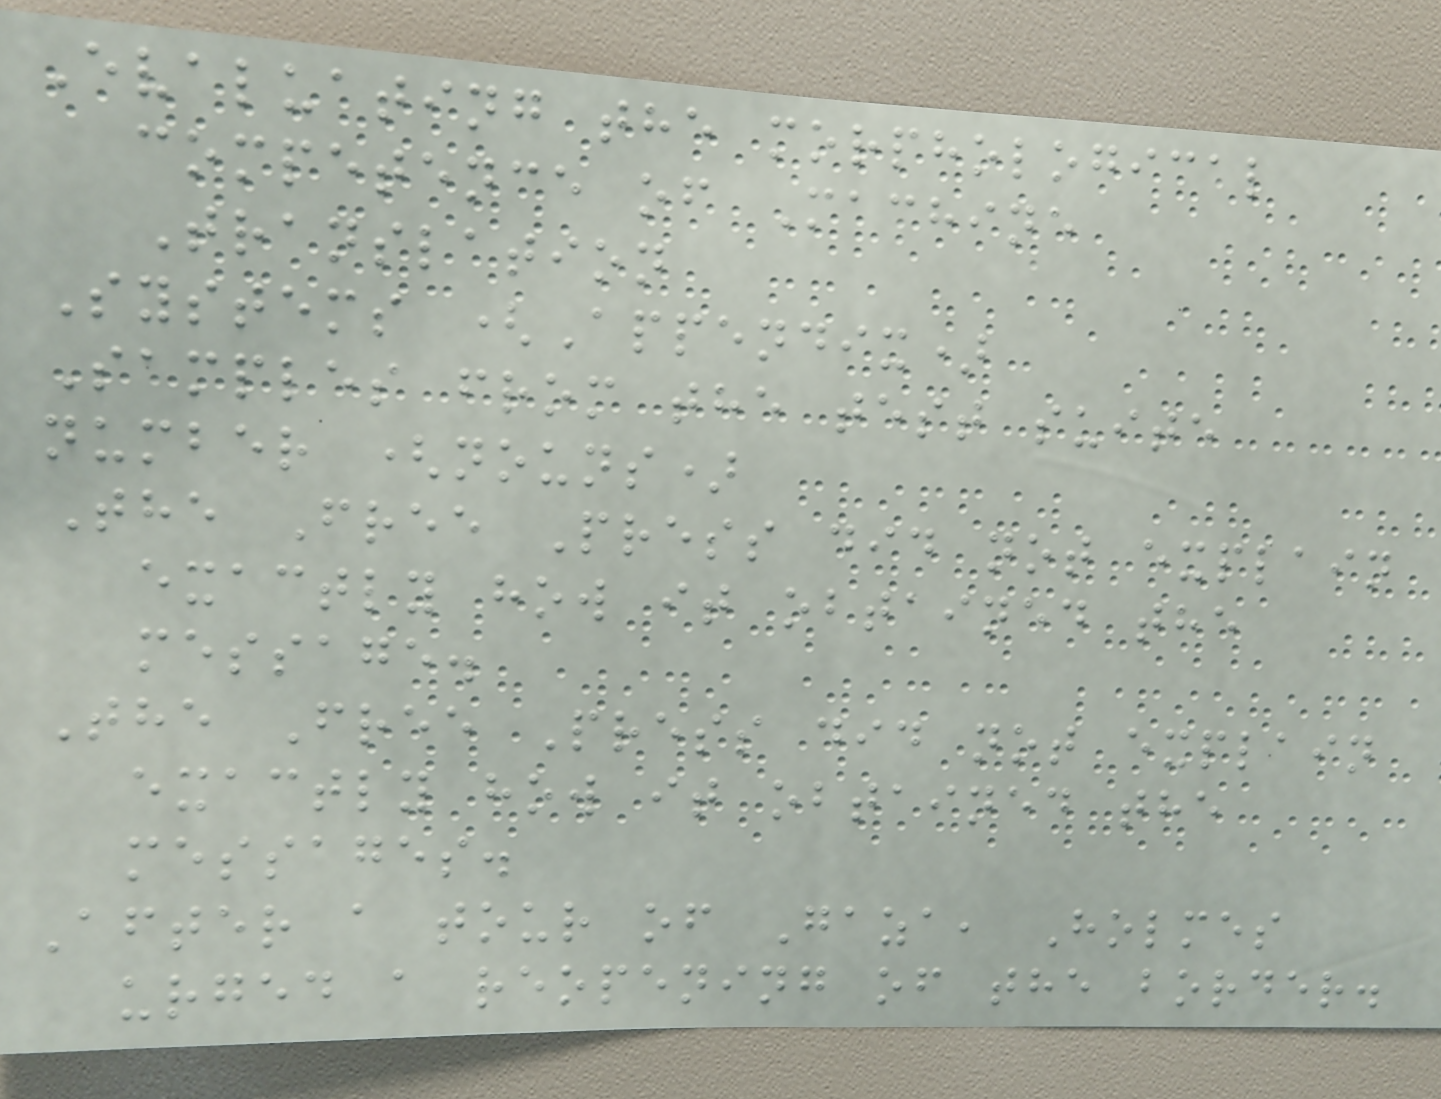Evaluating the morphological
competence of Machine
Translation
Systems (Appendix)
Samples from the test suite
number (nouns)
The Free Press did not explain
exactly how it obtained the
message.
The Free Press did not explain
exactly how it obtained the
messages.
After a tour of Gaza, Holmes
urged a reopening of the border.
